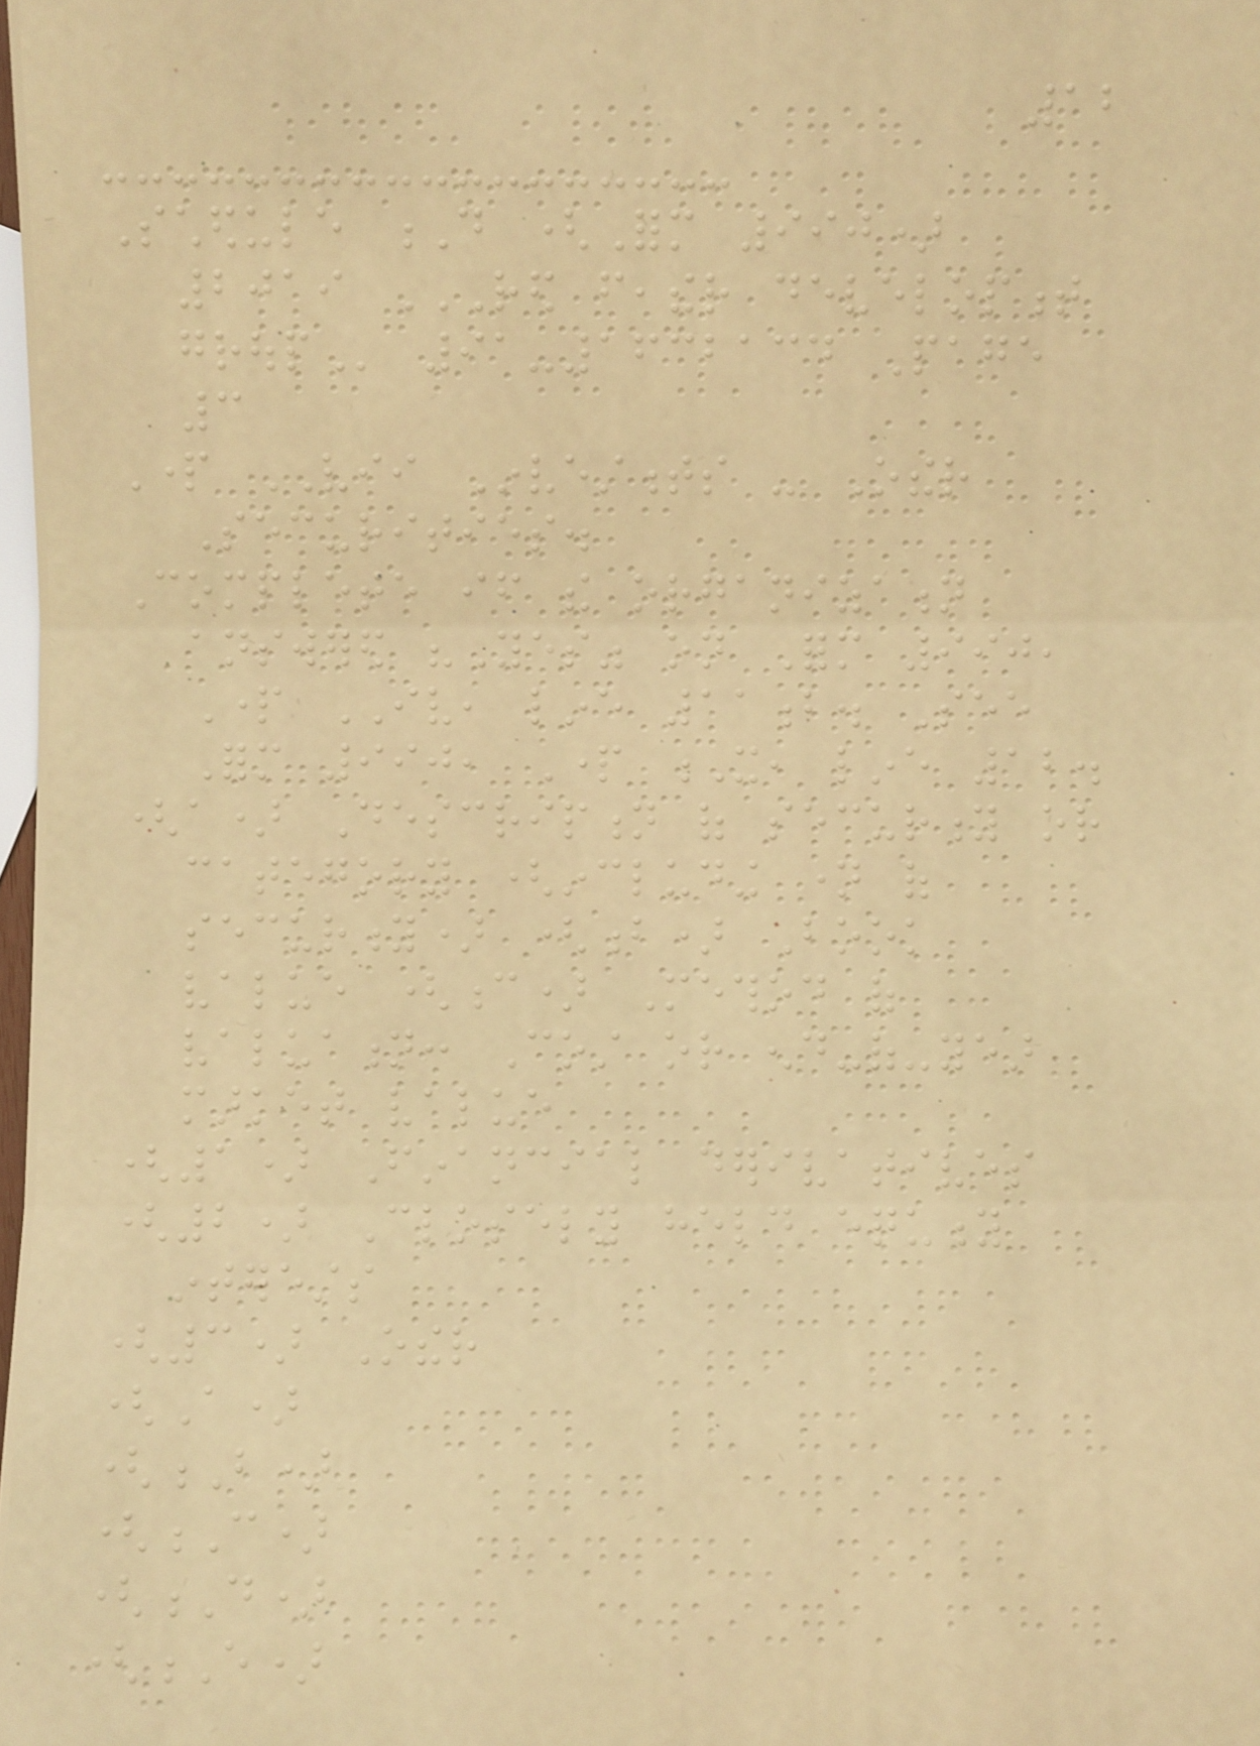12
Schedule D (Form 990)
2019 RED FEATHER DEVELOPMENT
GROUP 91-1632134 Page
3
Part VII Investments - Other
Securities.
Complete if the organization
answered "Yes" on Form 990,
Part IV, line 11b. See
Form 990, Part X, line 12.
(a) Description of security or
category (including name of
security) (b) Book
value (c) Method of
valuation: Cost or end-of-year
market value
(1) Financial derivatives
(2) Closely held equity
interests
(3) Other
(A)
(B)
(C)
(D)
(E)
